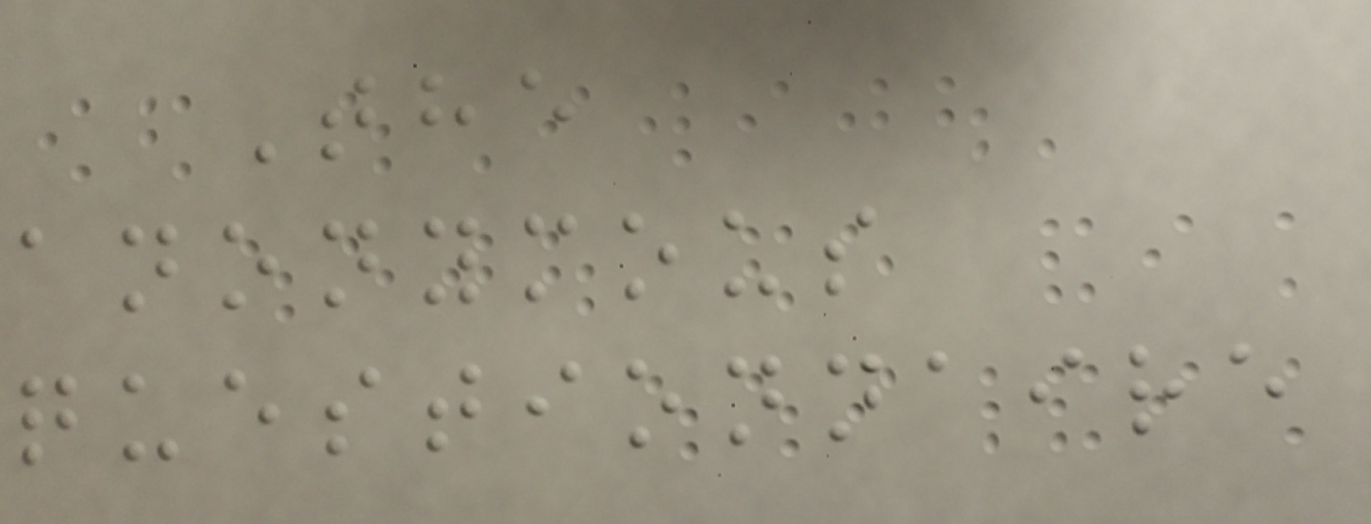The
anonymous
questionnaire
